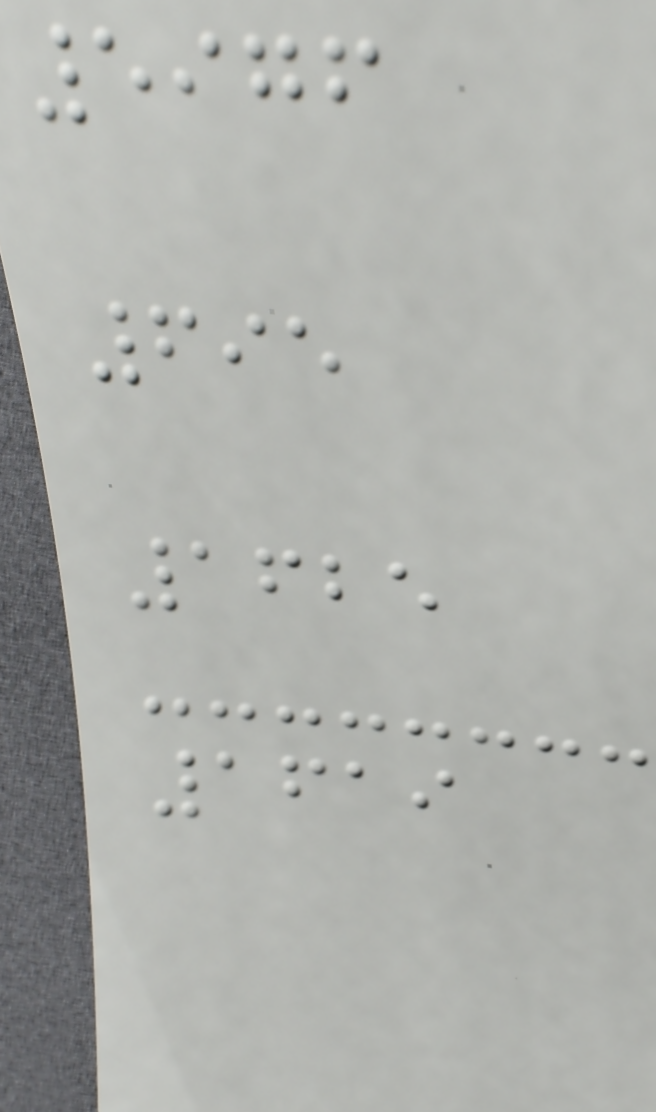5976
695
1625
1619
